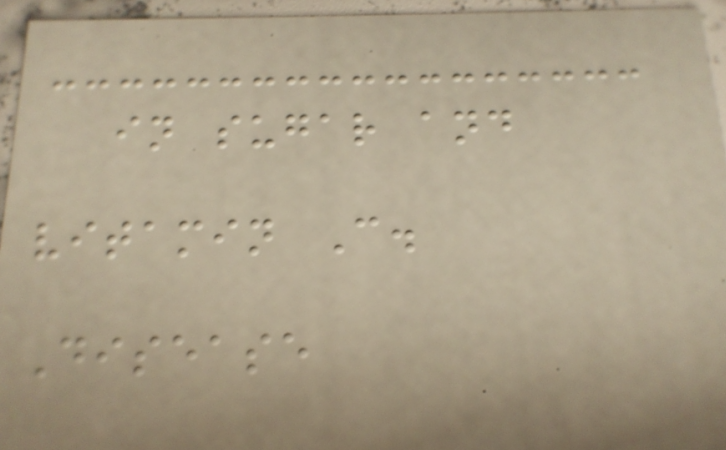in sugar and
vitamin C.
Disease
